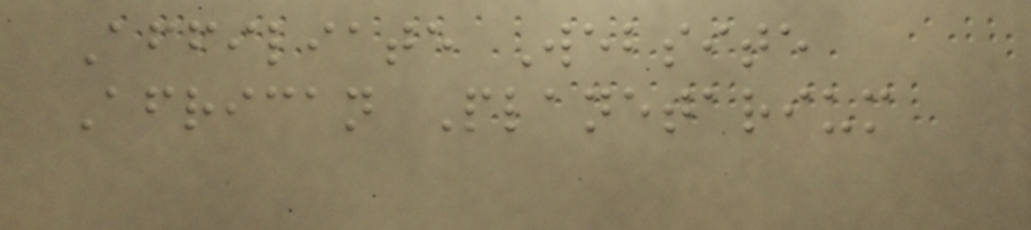Affiliate Website
African Planetarium
